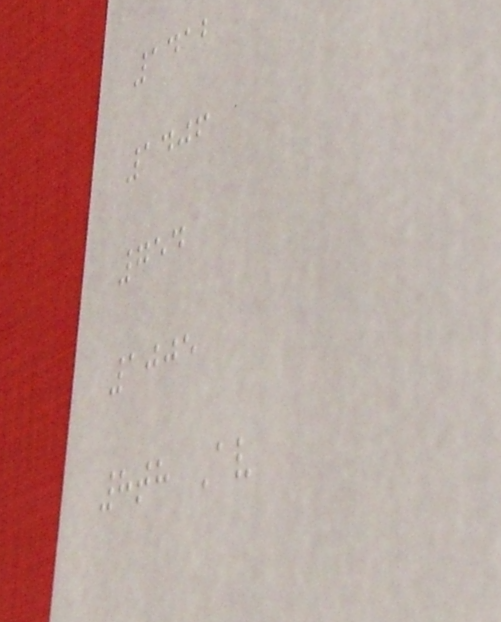1412
1406
754
1005
8th Av
